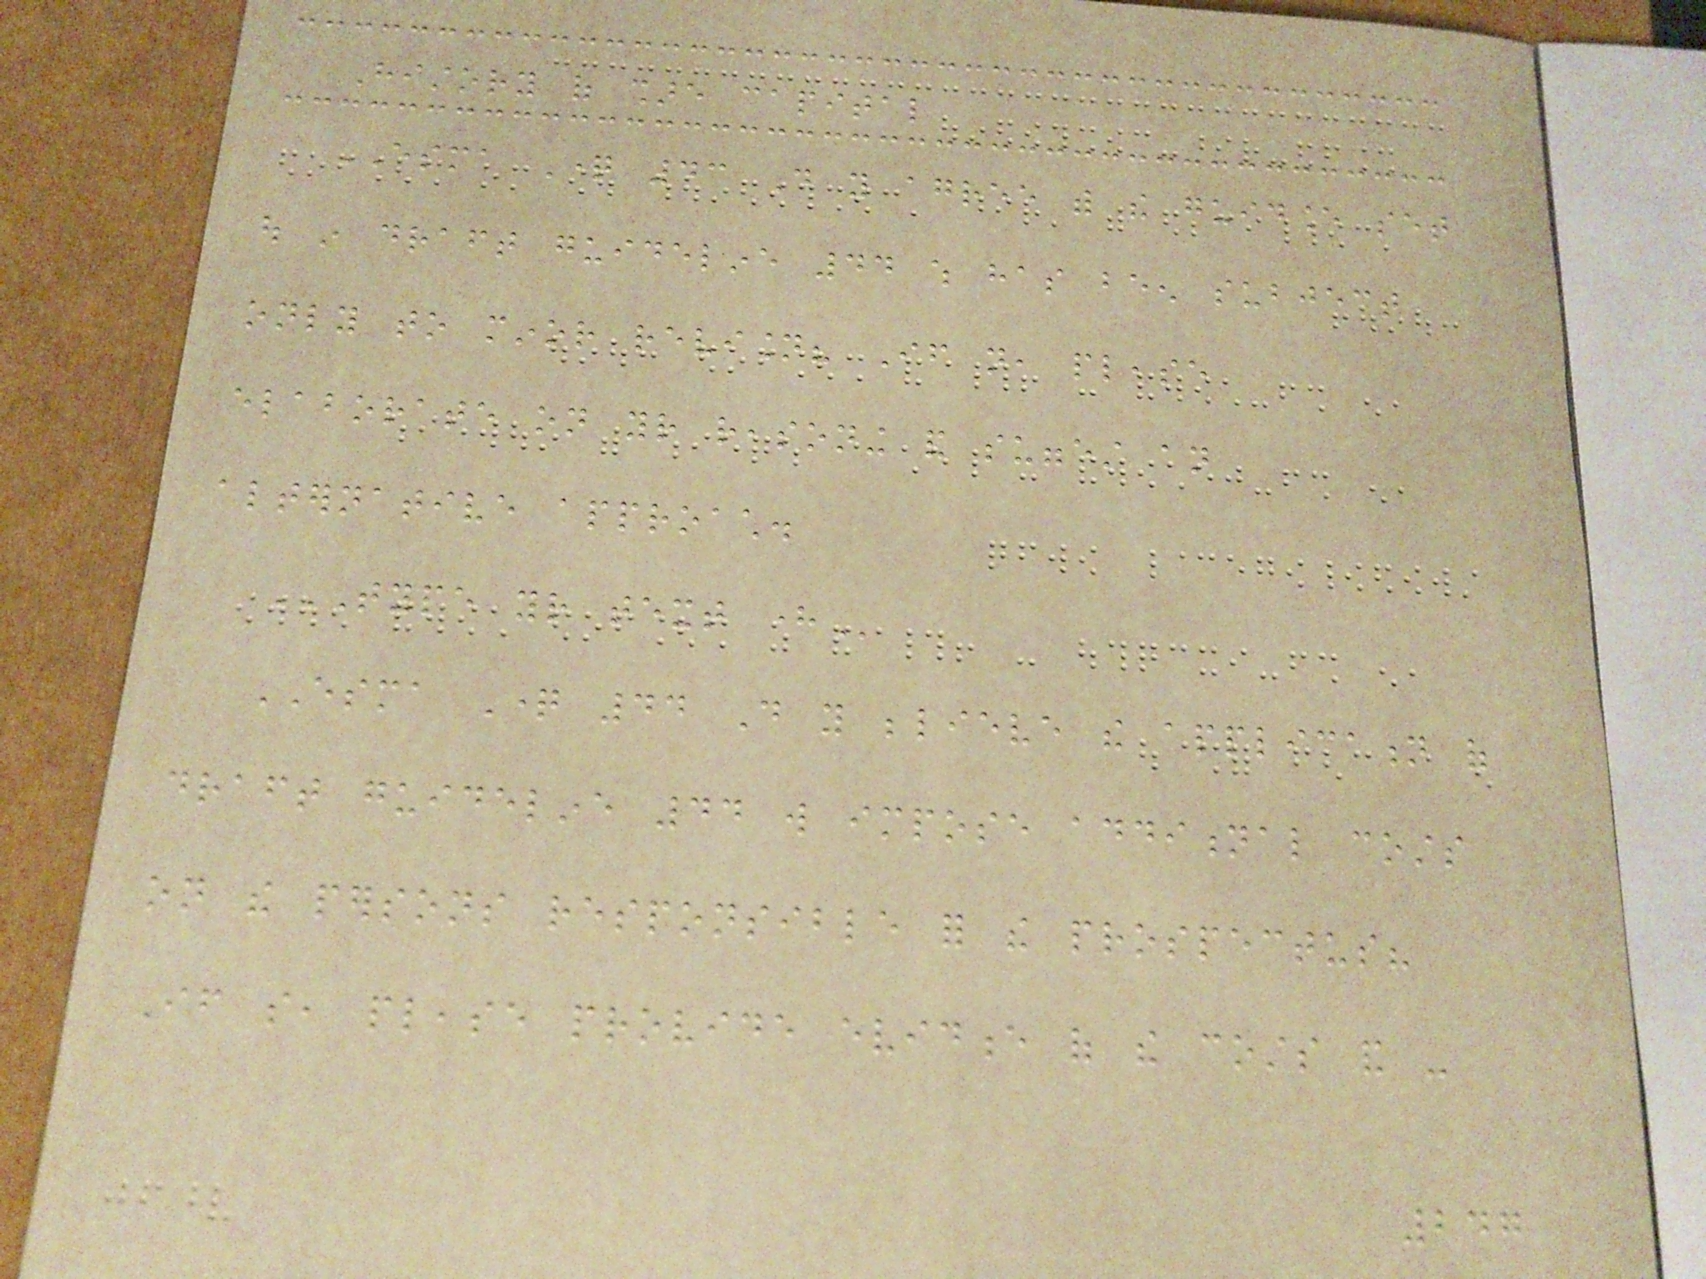History of share capital
ESMA Question 43 Do you agree with the guidance set
out in draft guideline 44 which has been subject
only to minor revision? If not, please
elaborate on your reasoning and suggest an
alternative approach.
TYPE YOUR TEXT HERE
ESMA Question 44 Do you believe the application of
draft guideline 44 will impose additional costs
on the persons responsible for the prospectus?
If so, please provide evidence of the costs and -
247
